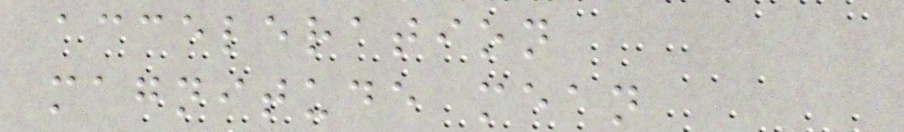acceleration
magnitude mean
